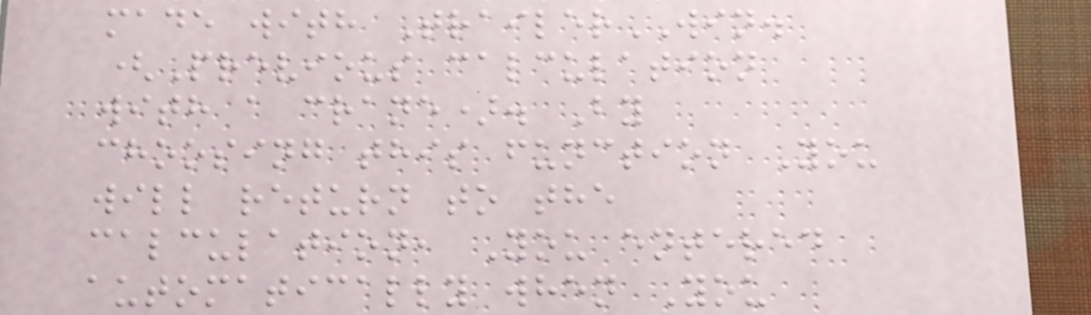made with TrailerWIN.
(Previous calculation
with a crane). By
choosing this function You
will return to the
calculation, You entered
automatically when You
